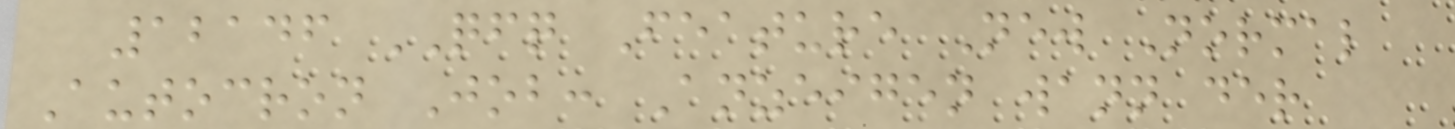12146 QFQ Feature New Normal
Autocron Job: Anzeigen wann der
